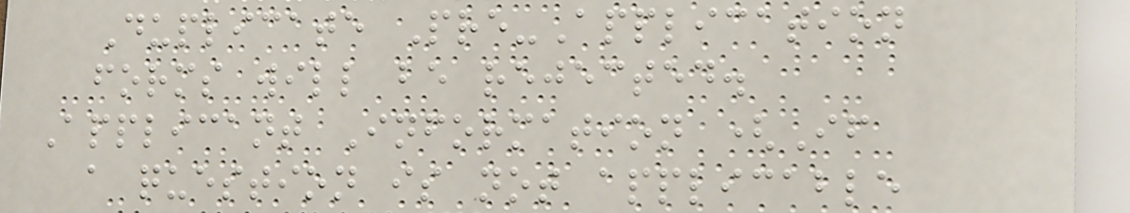Duplicate Pre-Application
forms will be rejected.
Applicant Information (If
a question is not applicable
